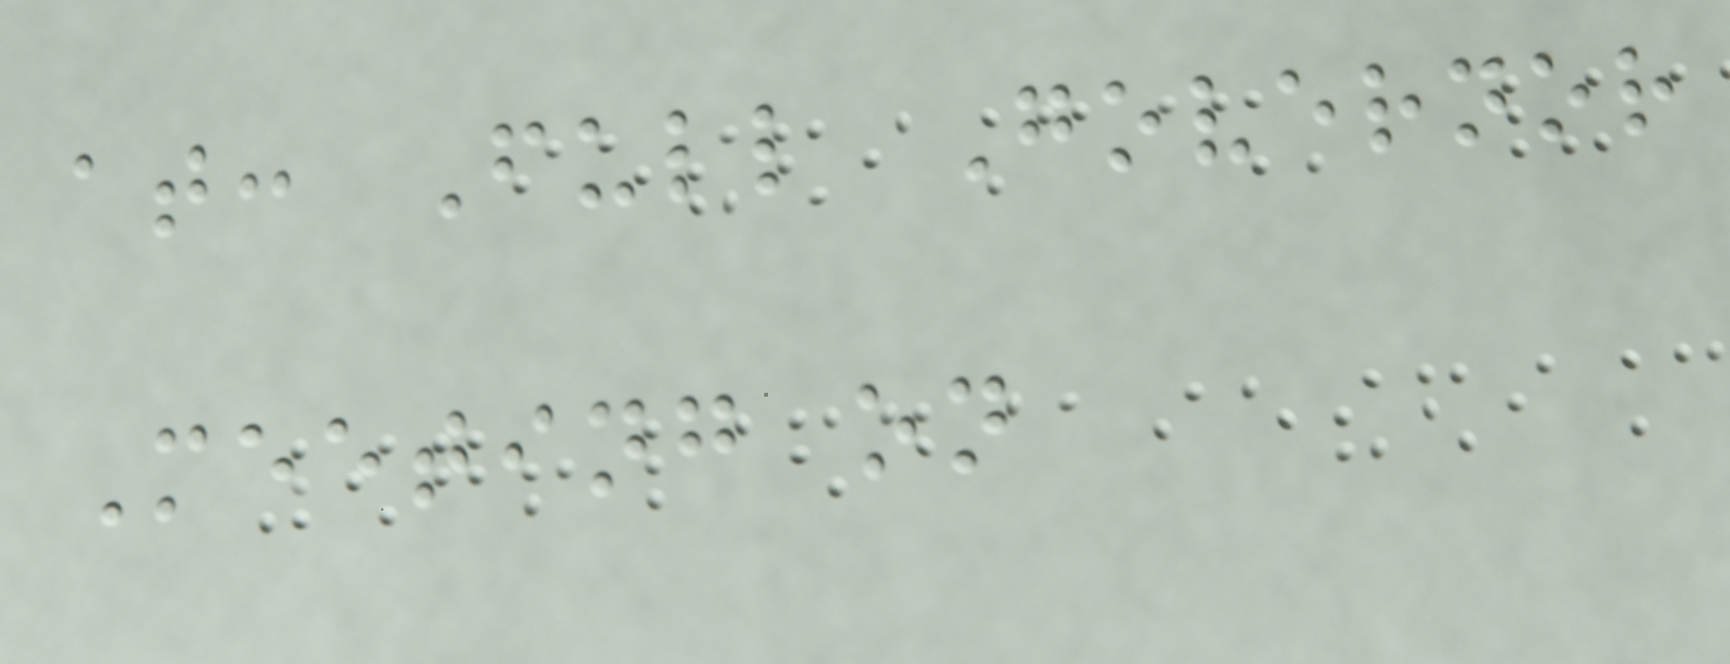at: Full Governor
Meeting on
